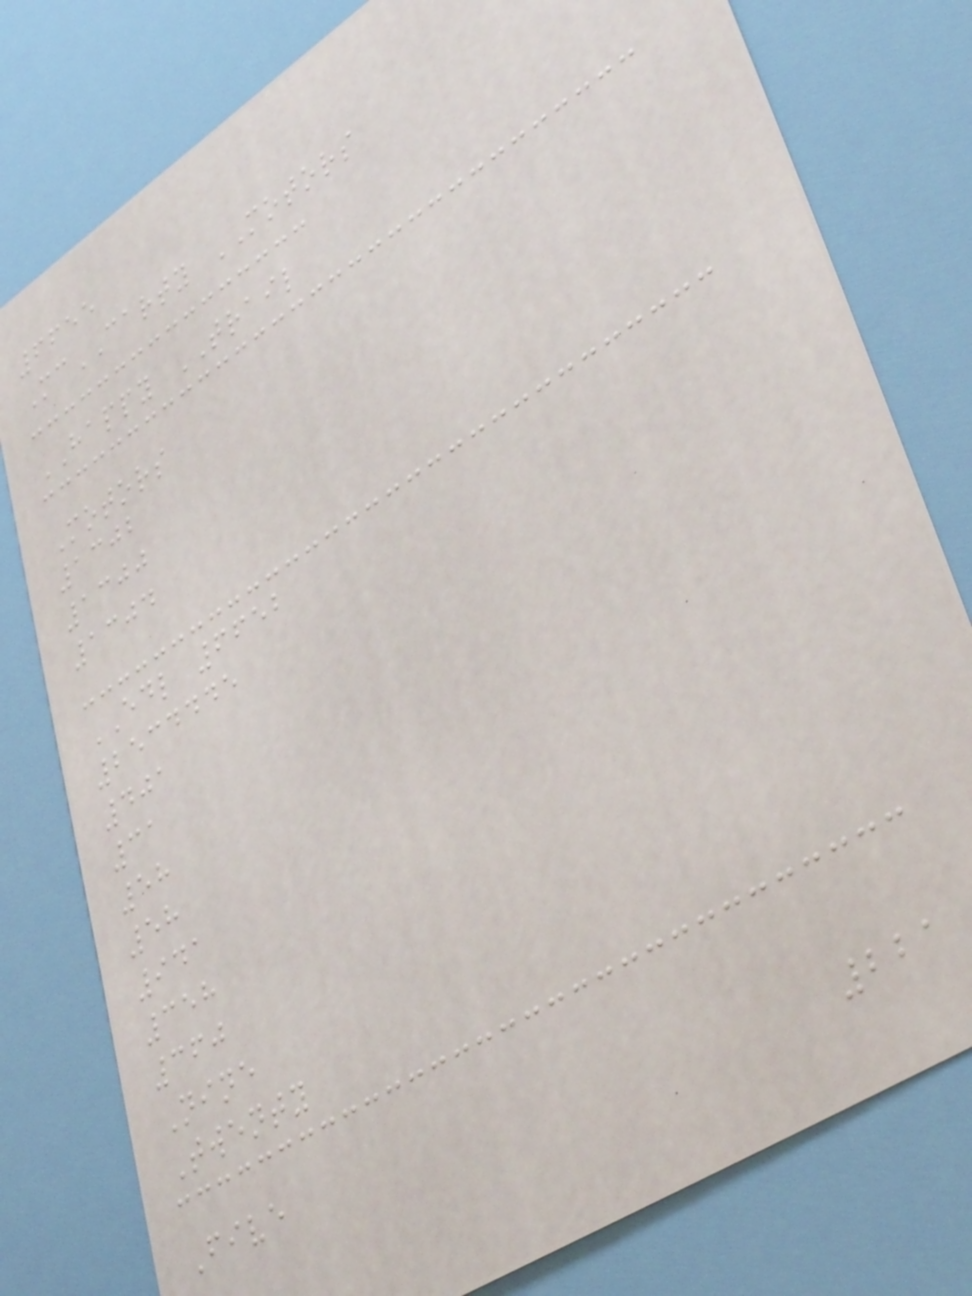6655
McCARTY MOTORS
HAPPY TRAIL
Motors
1302
1300
1304
EDL 6652
2534445
401
31
58
58
941
358
360
Nine
Twenty
Five
221
